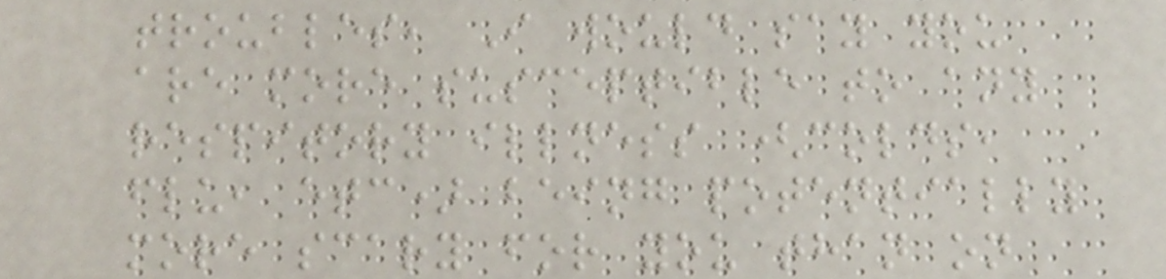troubles, I would say you
are more susceptible to any
respitory illness (colds,
flu, etc) being potentially
more scary for you than on
